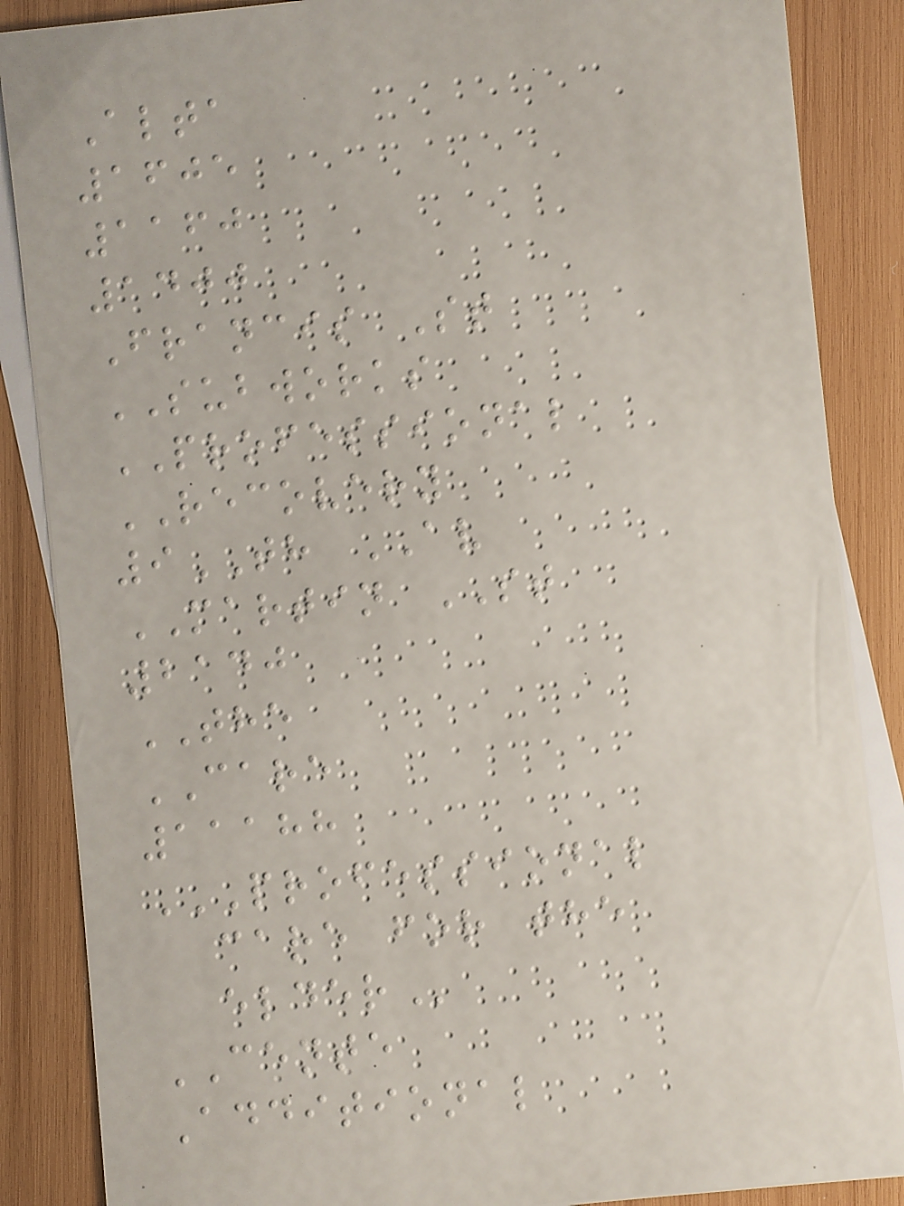Alta
1605
1160
1400
Francis St
SUBWORKS
PROFESSIONAL
RECOVERY
9TH AV
MARTIN ST
2140
THE
CARE
11188
PROFESSIONAL
CARE FOR THE
ELDER
CENTE
Additional
